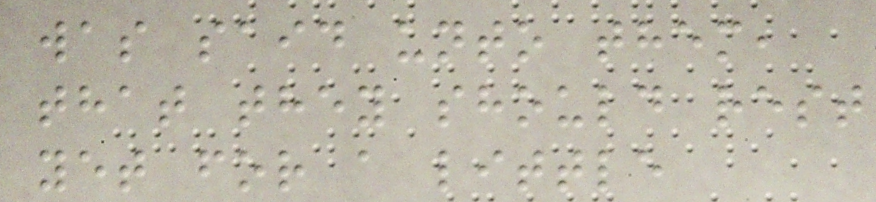was said unto them,
that they should rest
yet for a little
